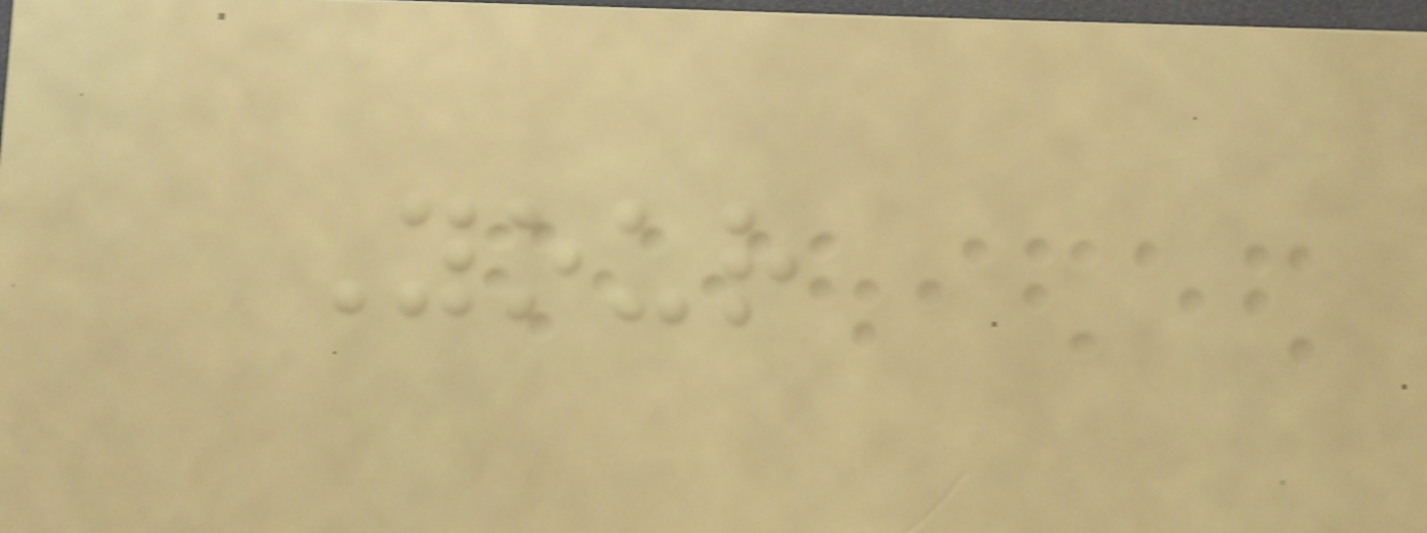Your
